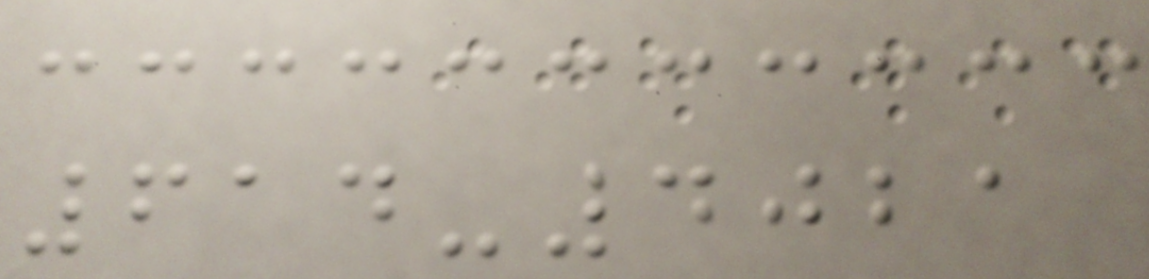614-4021
